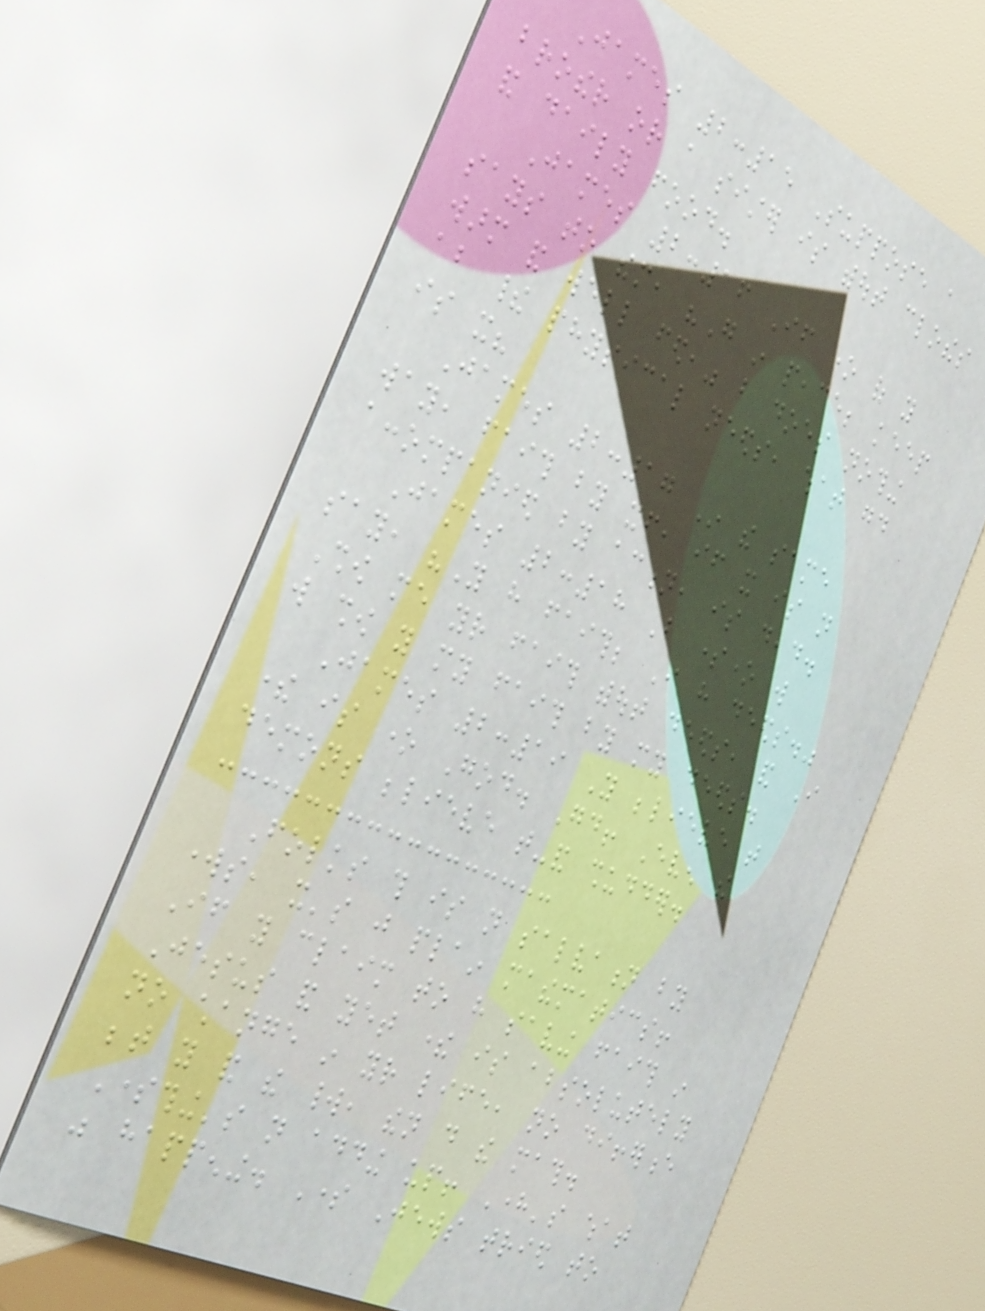James 2:15 Suppose a
brother or a sister is without clothes
and daily food.
James 2:16 If one of you
says to them, "Go in peace; keep
warm and well fed," but does nothing
about their physical needs, what good
is it?
James 2:17 In the same
way, faith by itself, if it is not
accompanied by action, is dead.
James 2:18 But someone will
say, "You have faith; I have deeds."
Show me your faith without deeds, and I
will show you my faith by my deeds.
James 2:19 You believe that
there is one God. Good! Even the
demons believe that-and shudder.
Folks this is not salvation by
works, it's just plain mathematics!
If you claim to have saving faith in
Jesus and yet there is absolutely
no change in your life, no difference
between you and the world, then do the math.
Something's not adding up! Here's what
was happening. Some Jews tried to
